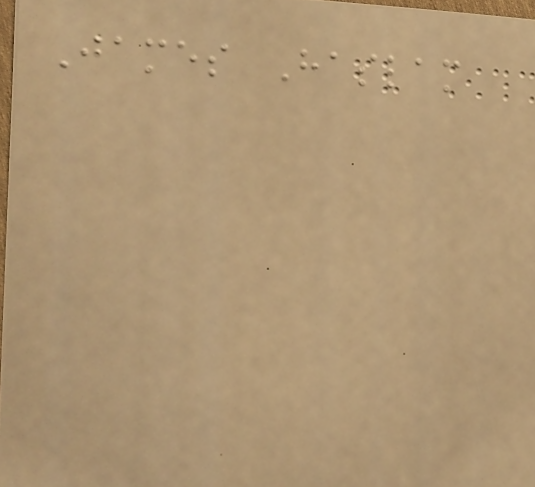James Haslam
